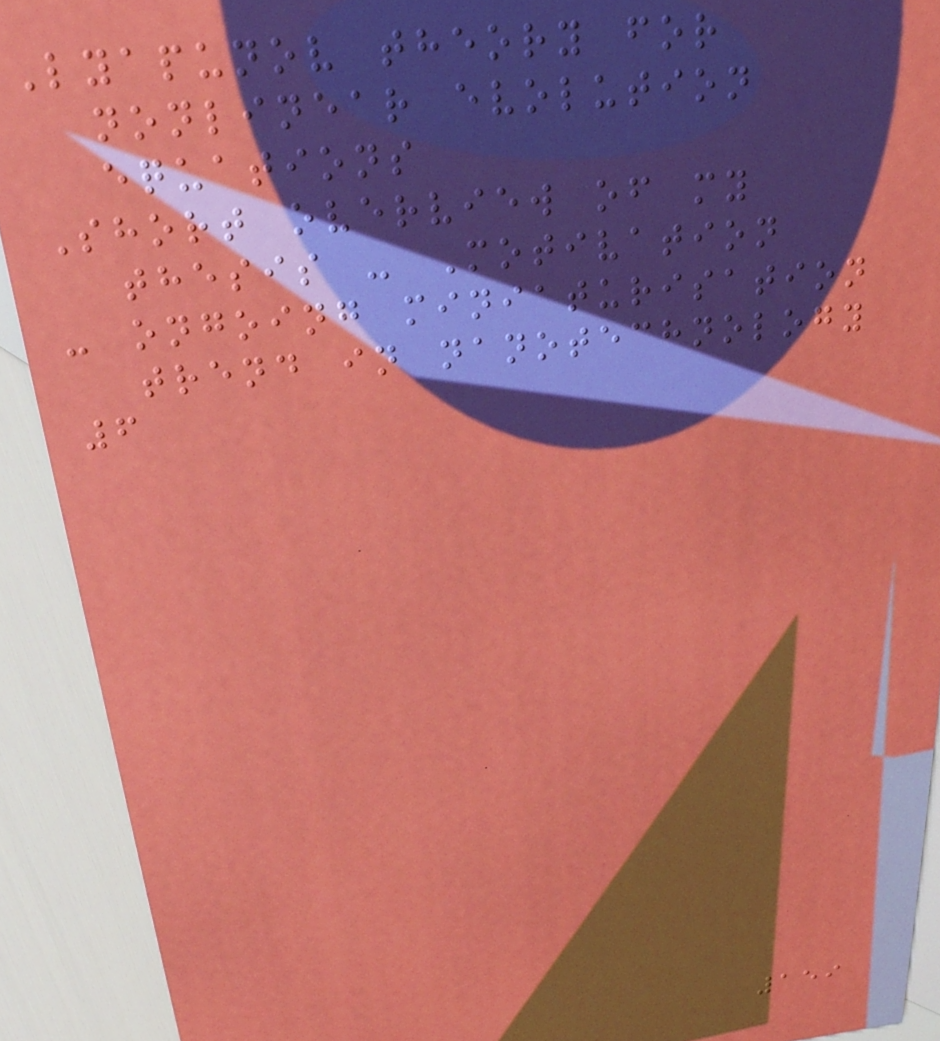Lyapunov theory for
nonlinear evolution
equations
Short overview of my
thesis - Motivation
- ongoing miniaturisation
trend in nanotechnology
6
159
